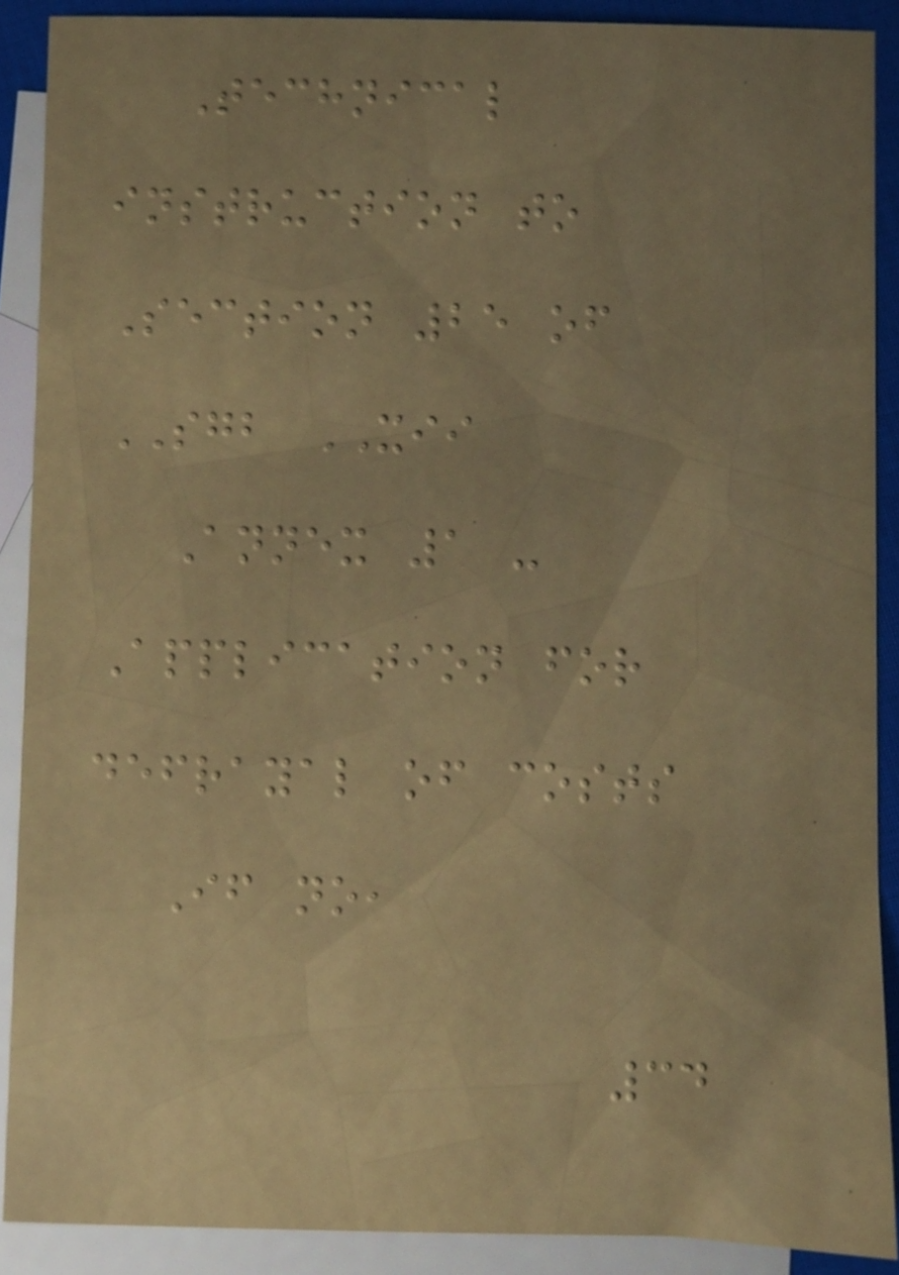Technical
instruction to
Section 25 of
SGB XII
Annex 1 -
Application for
defrayal of costs
If no,
34
